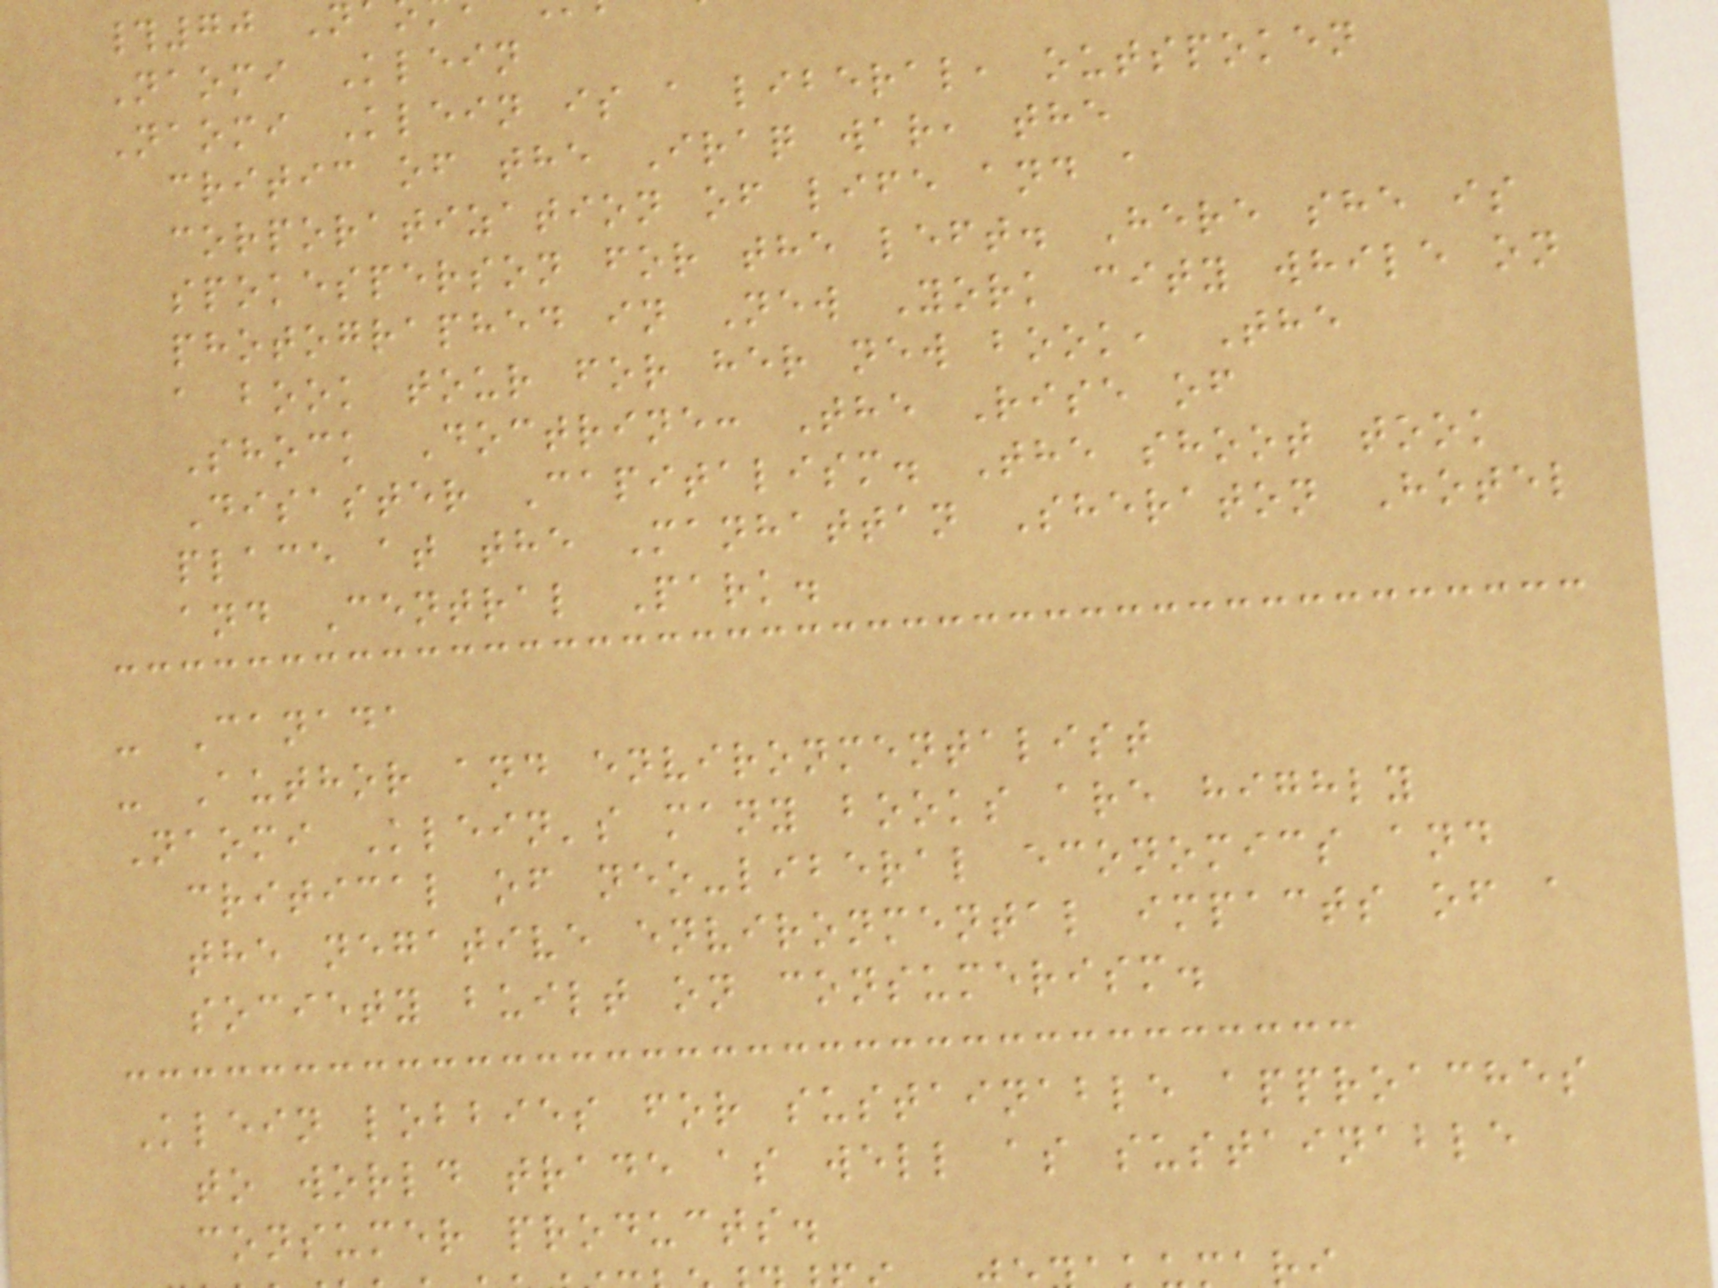#70 N
Naomi Klein
Naomi Klein is a liberal, outspoken
critic of the Iraq war, the
corporatization of life and a
spokesperson for the left. Here she is
photographed in New York city while on
a book tour for her new book, The
Shock Doctrine: The Rise of
Disaster Capitalism. The shoot took
place at the Manhattan Sheraton Hotel
and Central Park.
- Canada
- Author and environmentalist
Naomi Klein's many books are highly
critical of neo-liberal economics and
the negative environmental impacts of a
society built on consumerism.
Klein lobbies for sustainable approaches
to world trade as well as sustainable
consumer products.
